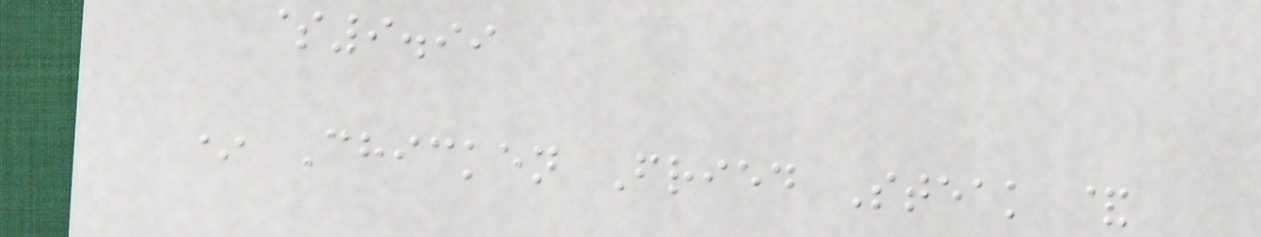$9.99
* Chicken Fried Steak &
